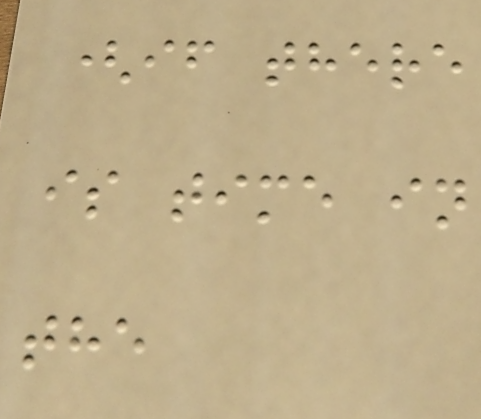(if there
is time in
the
